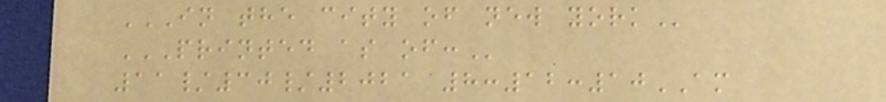IN THE CITY OF NEW YORK
PRINTED AS OF:
11/30/2021 8:12:10AM
